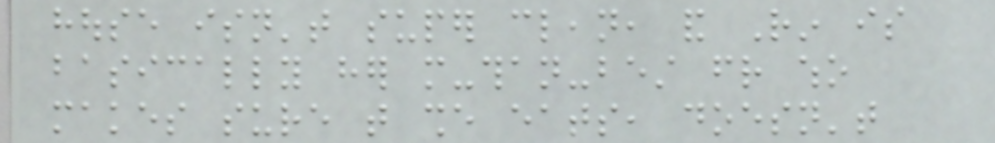house isn't super clean, and Rin is
basically her more-than-best friend who
makes sure that she eats, doesn't
